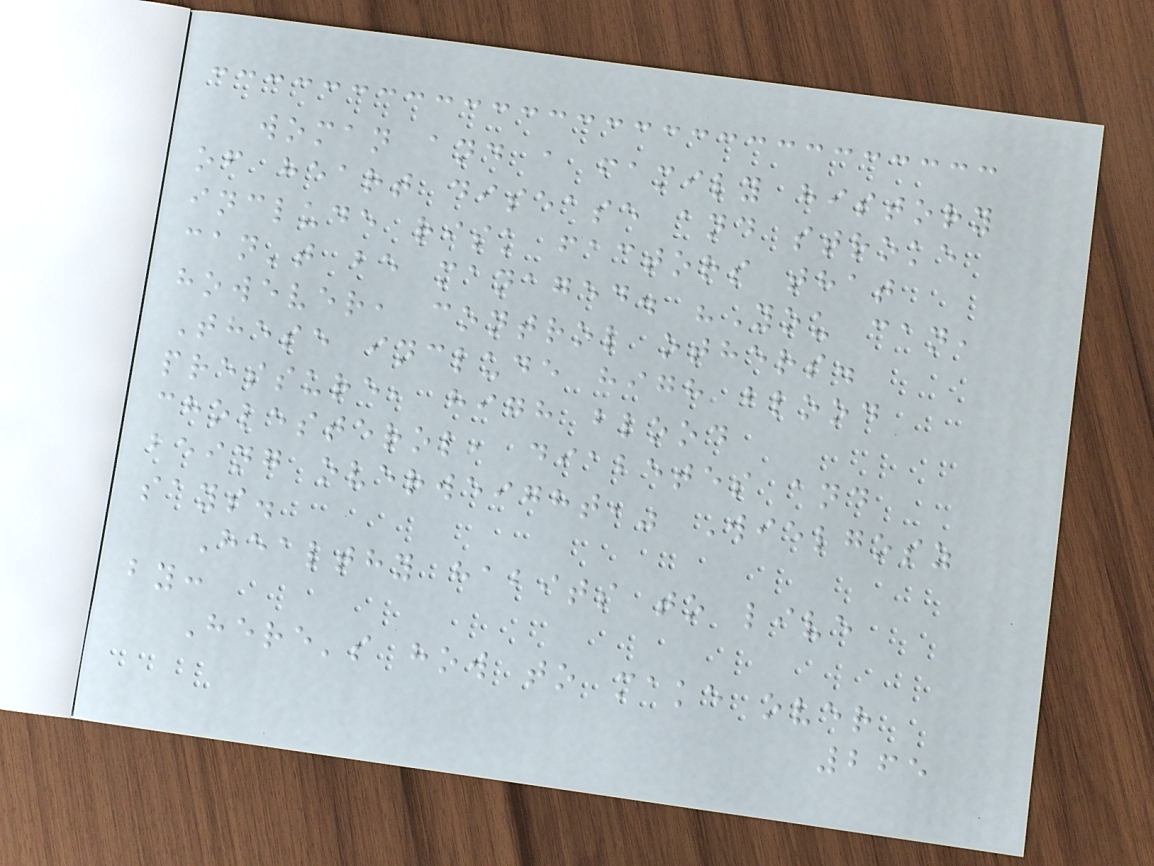woman and a family history
of heart disease and stroke
include risk factors that
can't be managed. "You can,
however, control others.
These include high blood
pressure, high blood
cholesterol, diabetes and
being overweight," Wielgosz
says.
Healthy habits to live
by:
Here's how to make over
265
